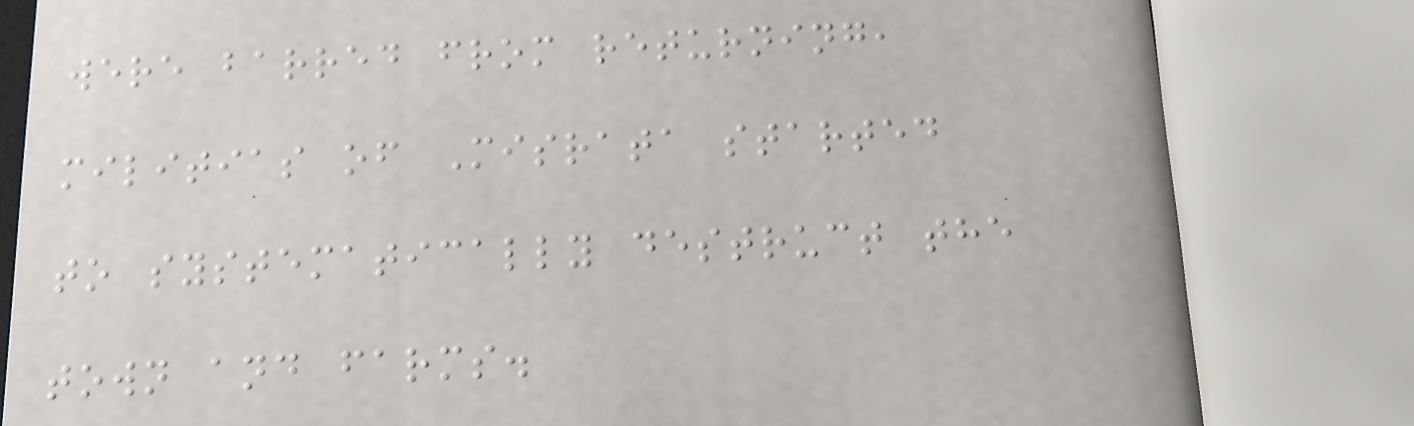were barred from returning,
militias of Misrata started
to systematically destruct the
town and farms.
